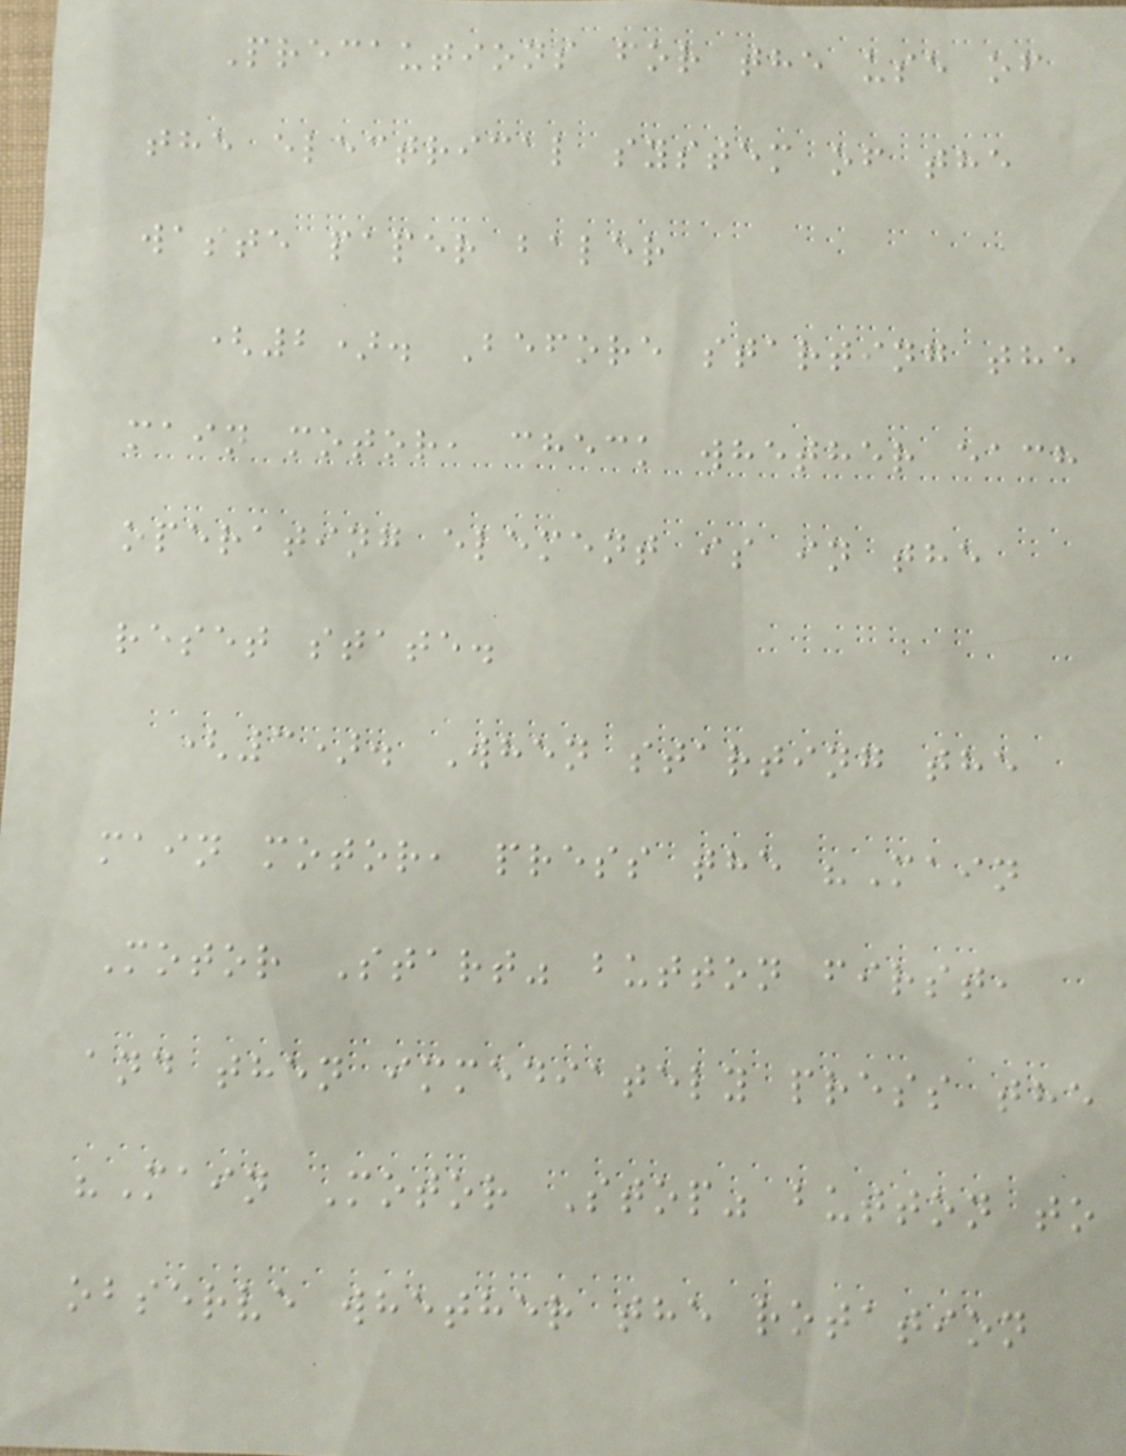Precautions for the use of
the electrical system of the
waste paper baler
(2). Before starting the
main motor, check whether each
operating element is in the
reset state.
(3). When starting the
main motor, press the "Main
Motor Start" button first,
and then immediately press the
"Main Motor Stop" button to
observe whether the rotation
